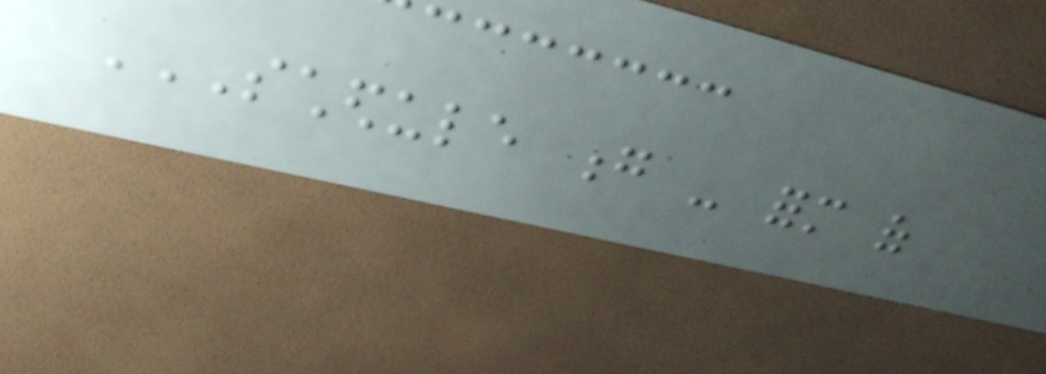SCHEDULE G - FORM OF
